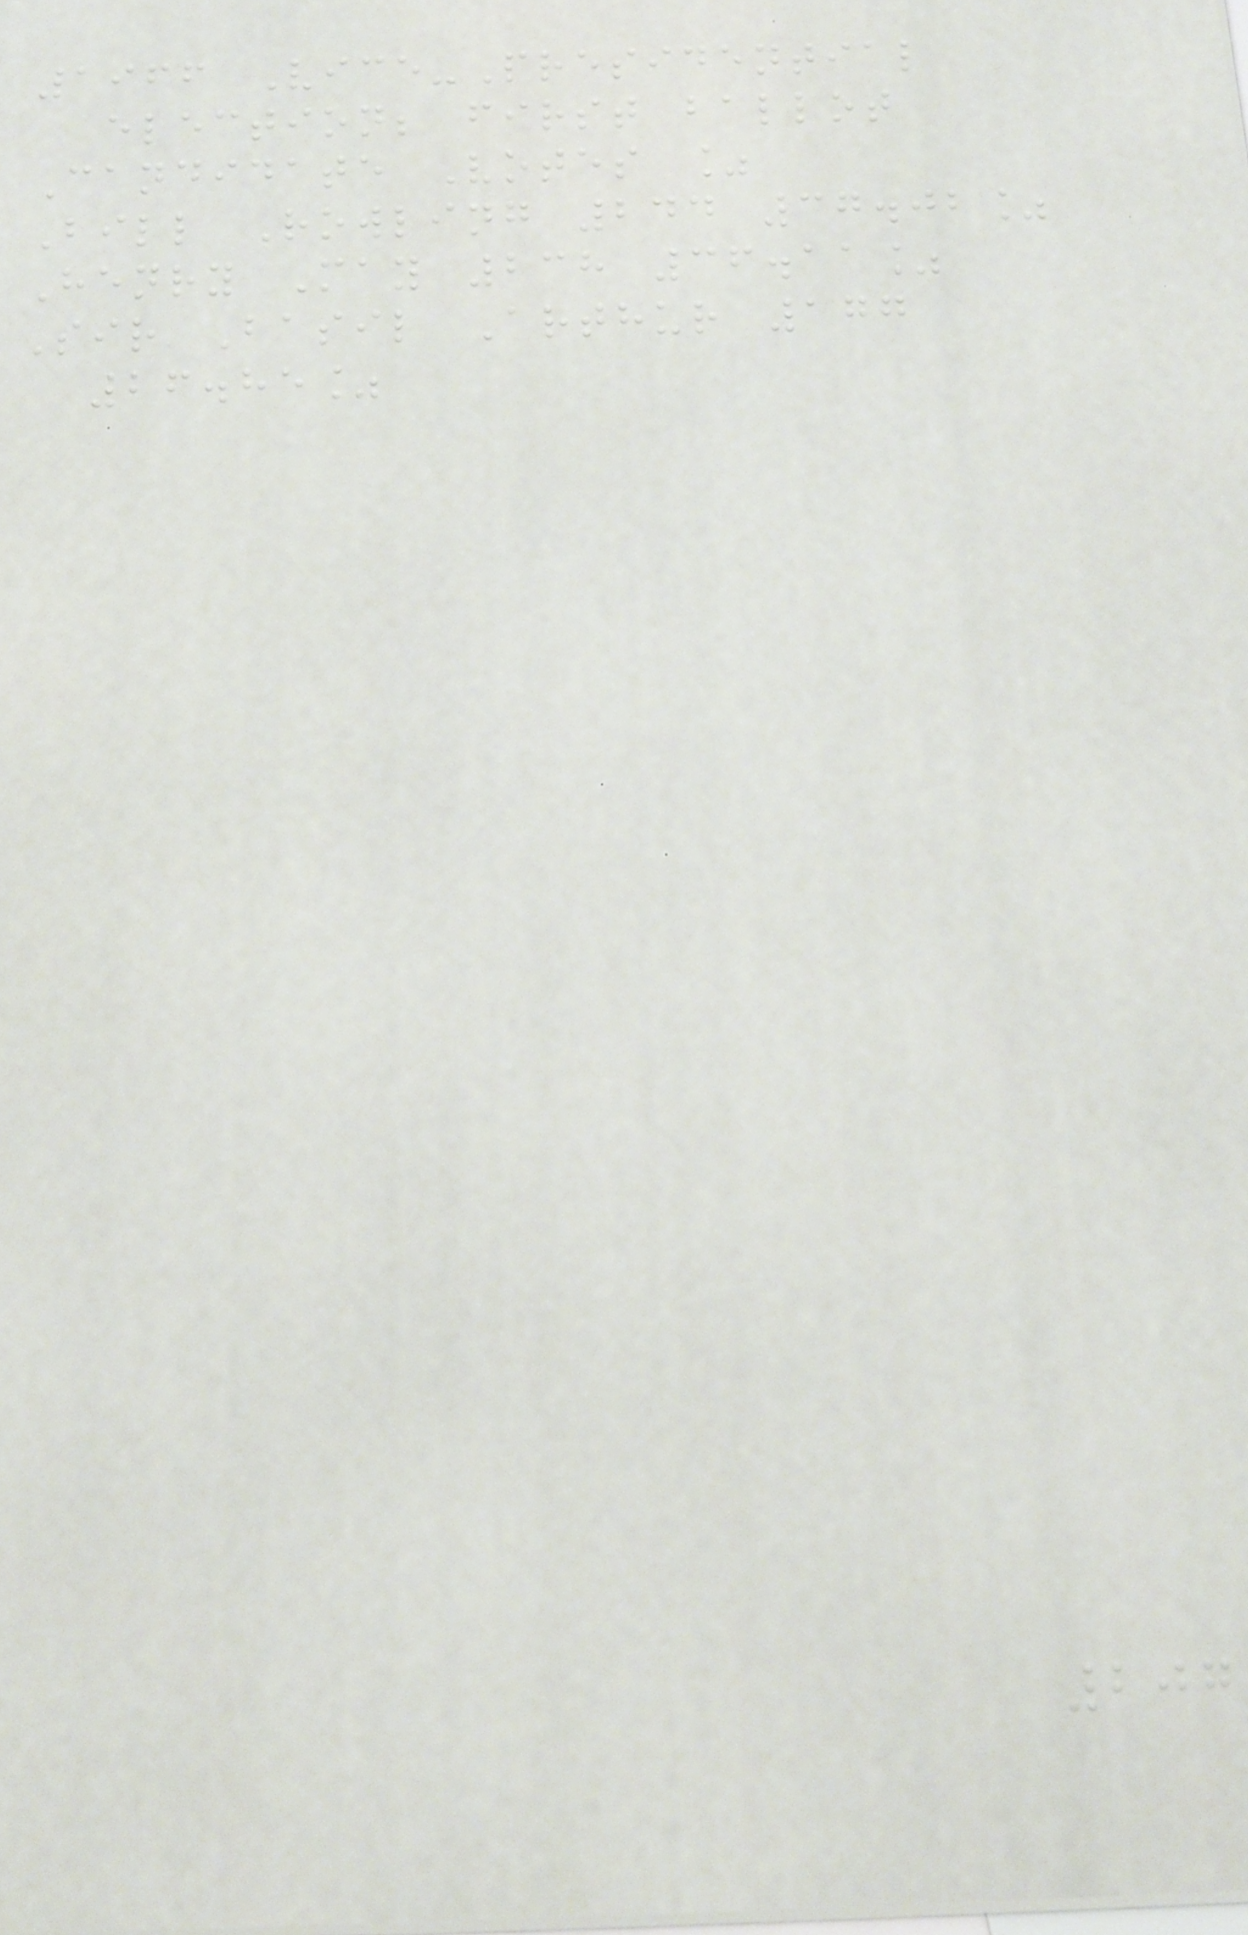1966 Vice-Presidential
election; first ballot
Candidate Votes %
Bill Rowling 244 37.02%
Henry May 238 36.11%
Sir Basil Arthur 177
26.85%
207
